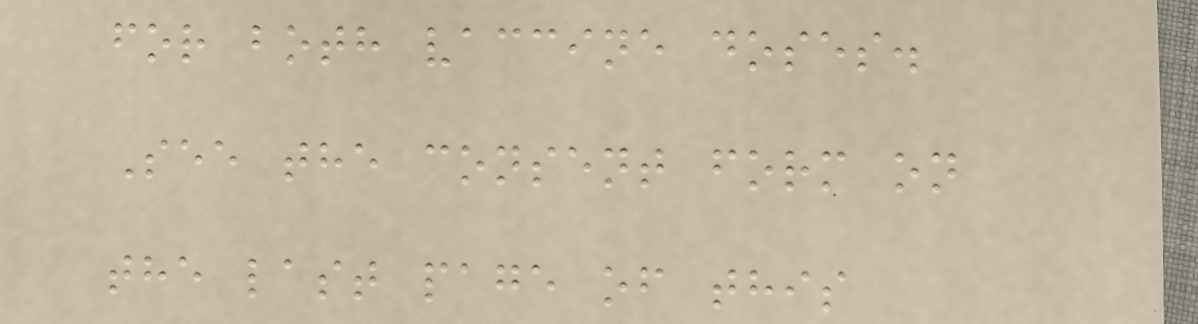for both vaccine doses.
See the consent form on
the last page of this
